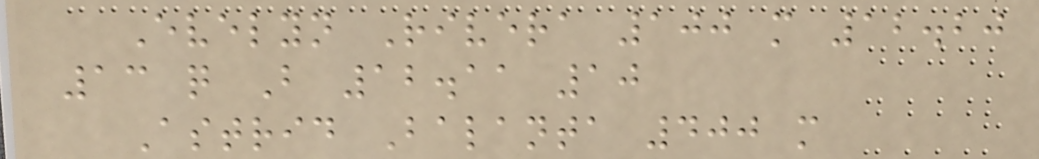Evelyn Rivera 100 m 12.20
13 q B 12.11 10
Astrid Balanta 400 m
